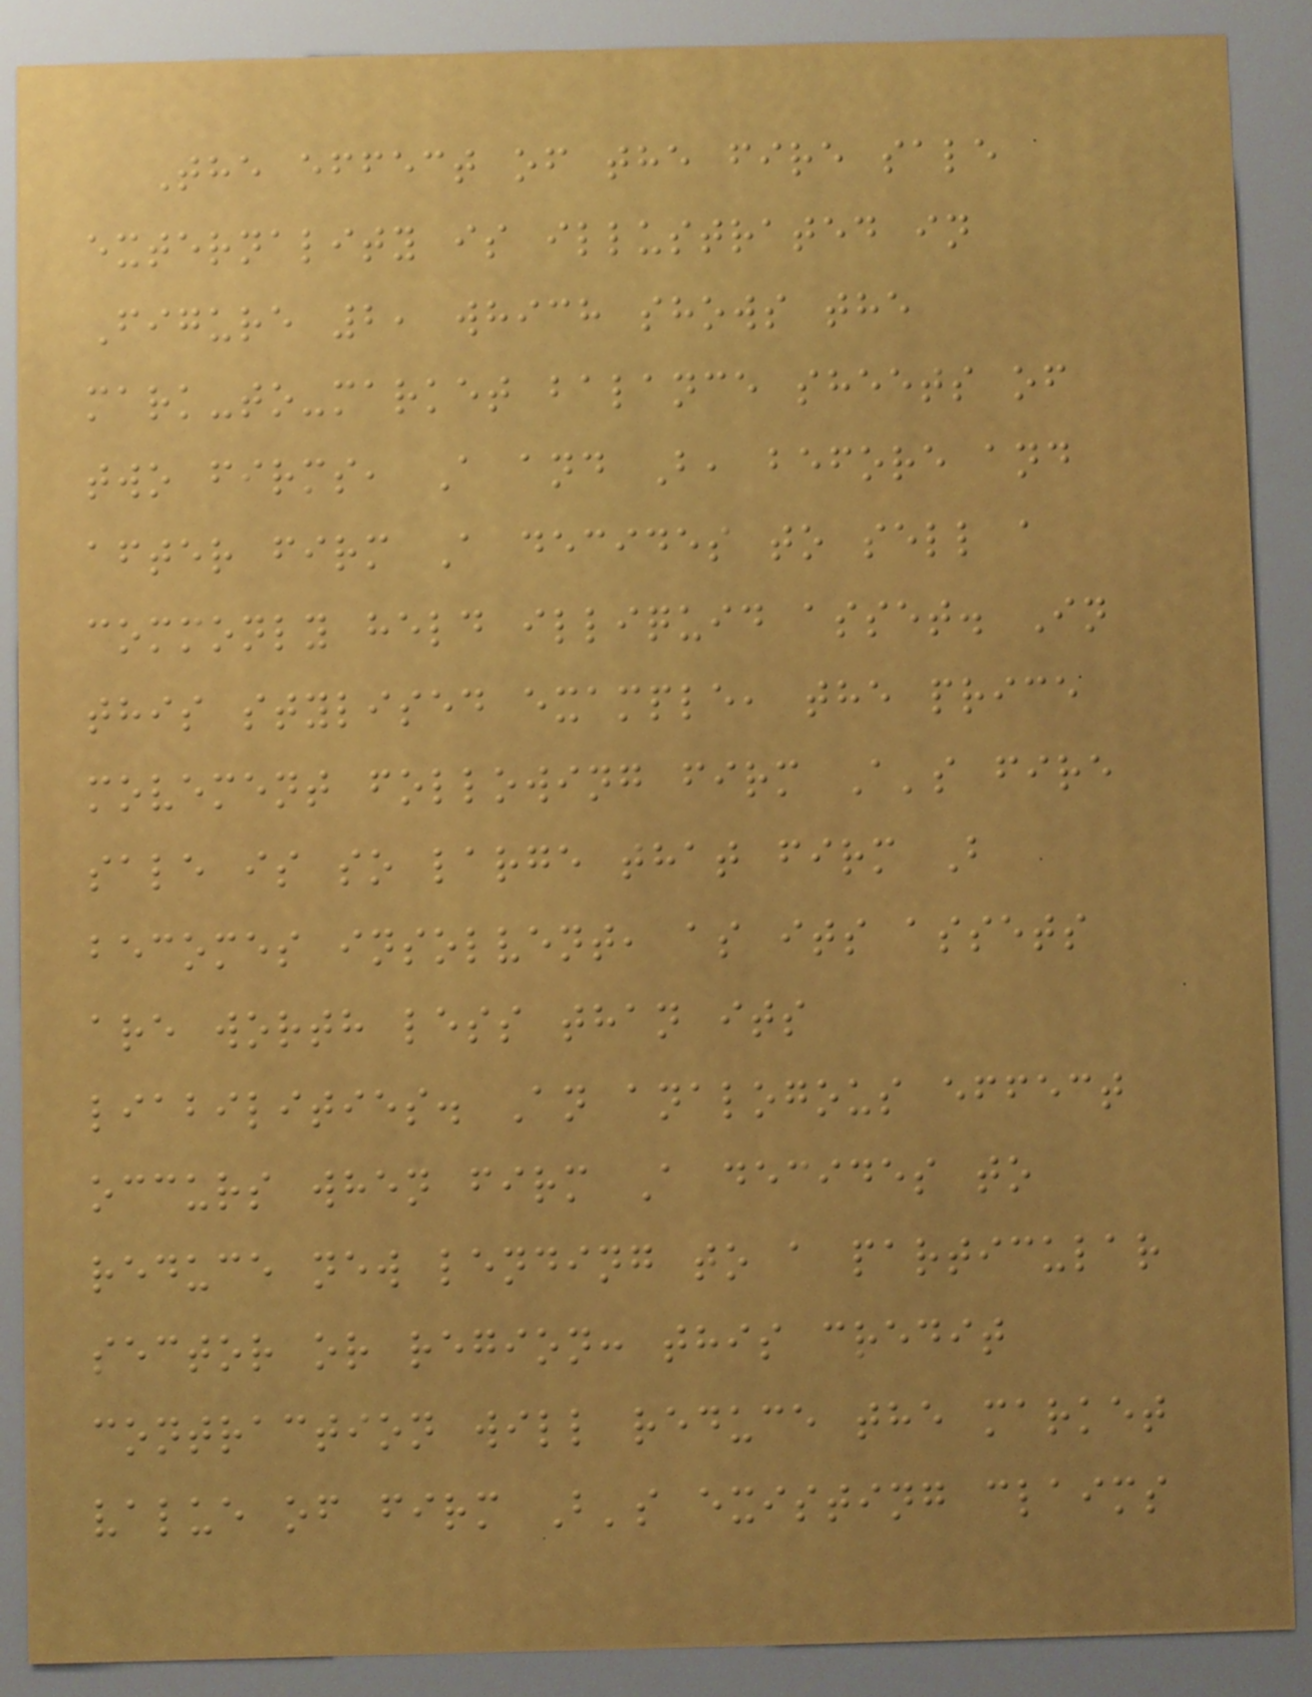The effect of the fire sale
externality is illustrated in
Figure 2, which shows the
mark-to-market balance sheets of
two firms, A and B, before and
after firm A decides to sell a
commonly held illiquid asset. In
this stylised example, the price
movement following firm A's fire
sale is so large that firm B
becomes insolvent, as its assets
are worth less than its
liabilities. An analogous effect
occurs when firm A decides to
reduce new lending to a particular
sector or region: this credit
contraction will reduce the market
value of firm B's existing claims
